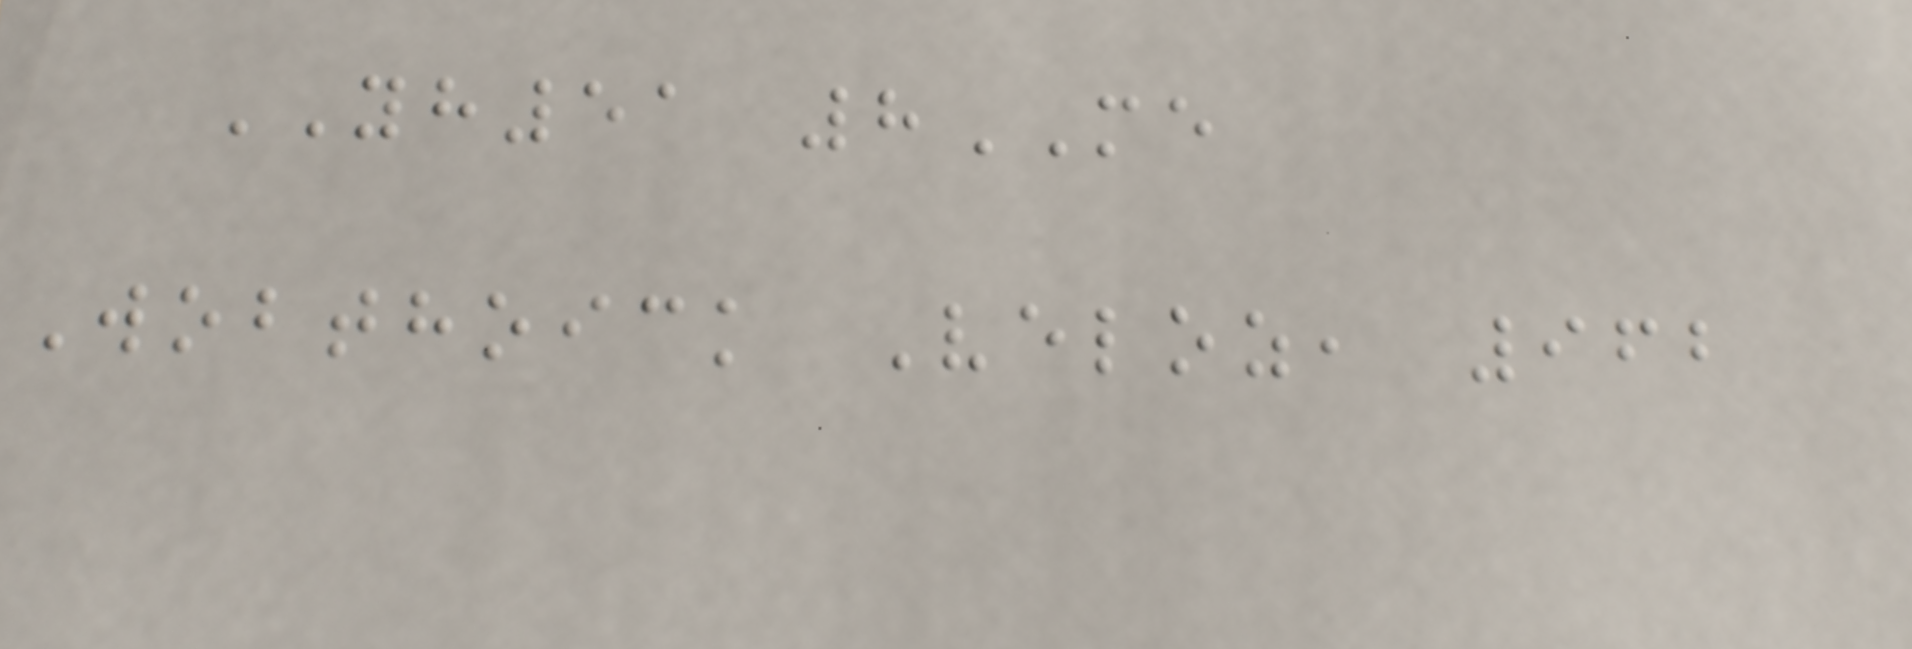YH51 8ME
Wobthoick Veloz, 962
